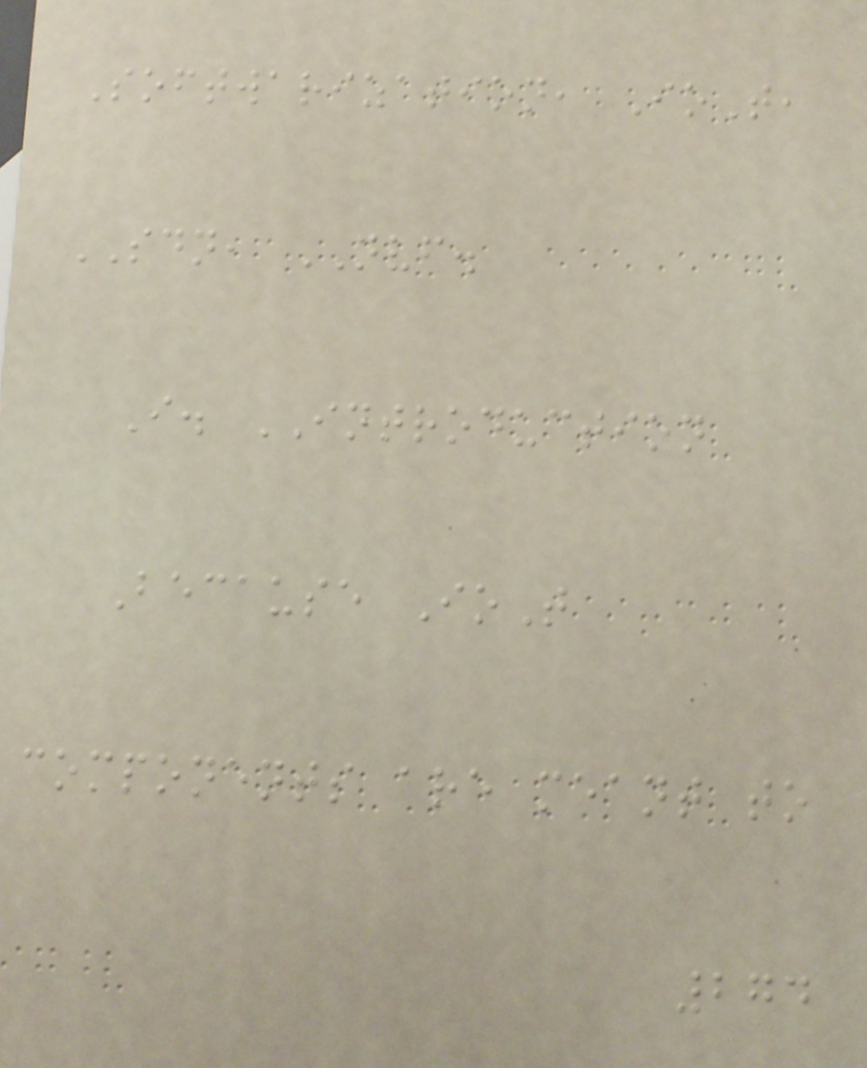Softwarization, IoT,
SDN, NVF.
I. INTRODUCTION
Because IoT
components are meant to
274
